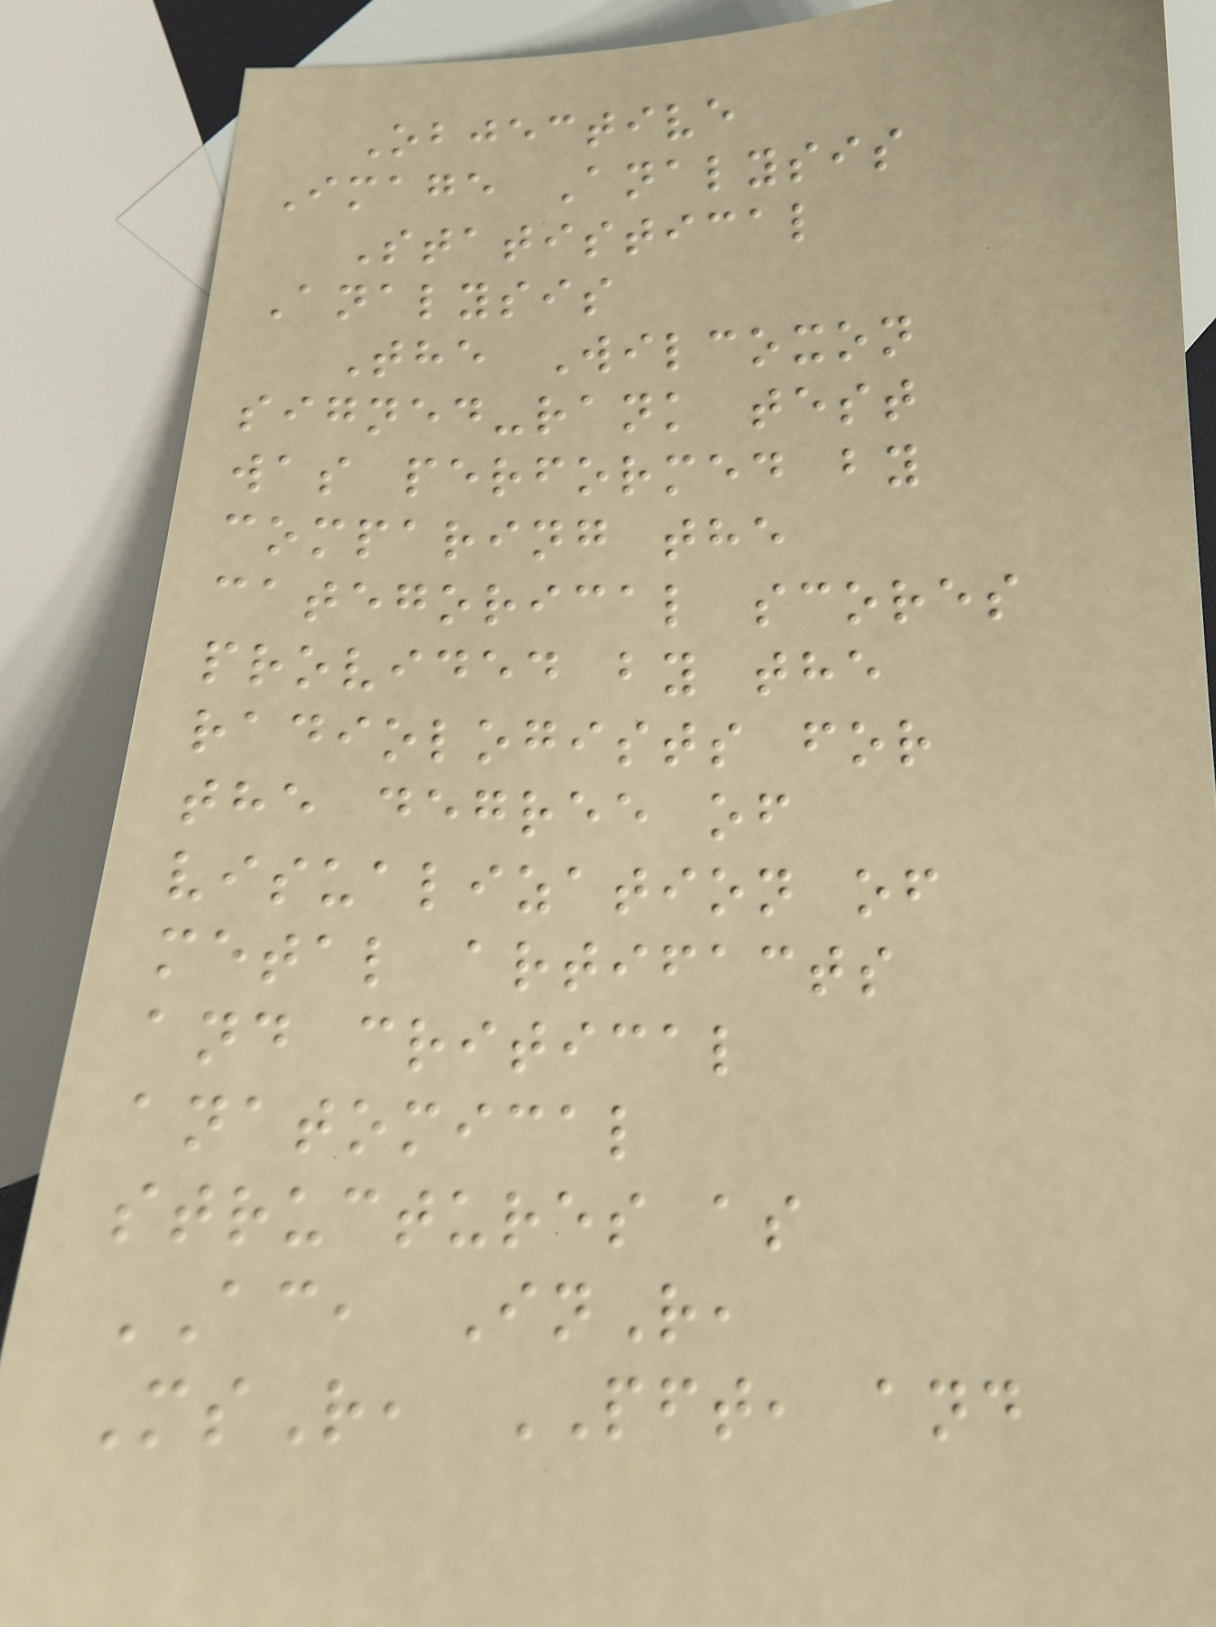Objective
Image Analysis
Statistical
Analysis
The Wilcoxon
signed-rank test
was performed by
comparing the
categorical scores
provided by the
radiologists for
the degree of
visualization of
metal artifacts
and critical
anatomical
structures as
AC, InR,
MsR, PFT, and
